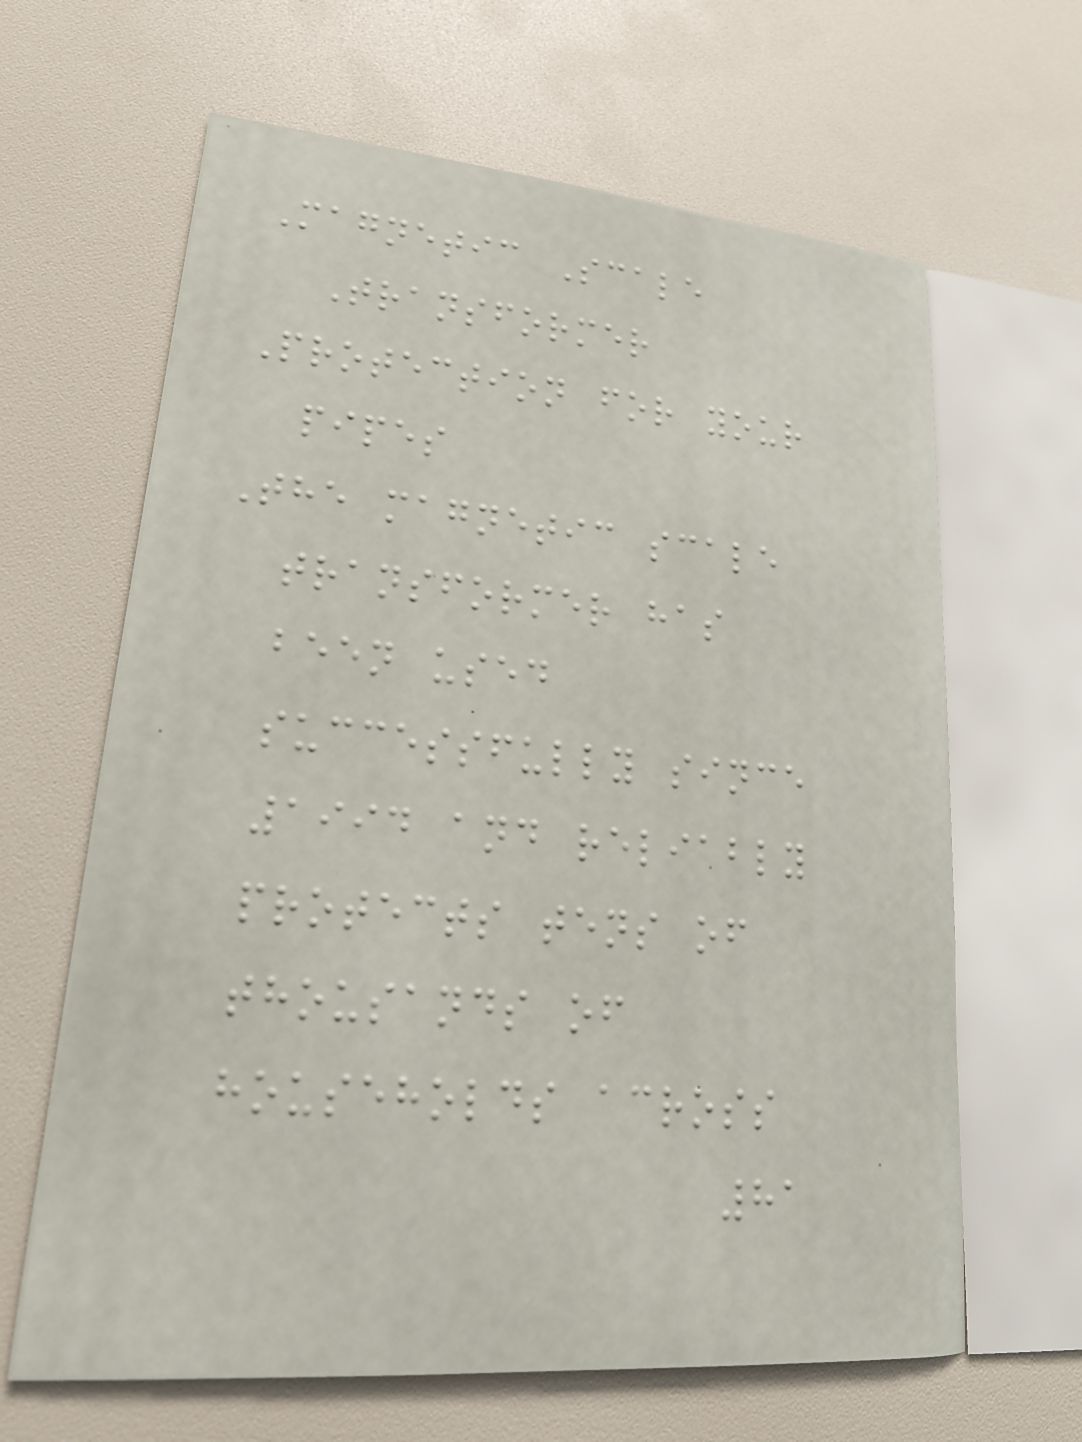Magnetic Scale
Transformer
Protection for your
pipes
The magnetic scale
transformer has
been used
successfully since
1994 and reliably
protects tens of
thousands of
households across
81
